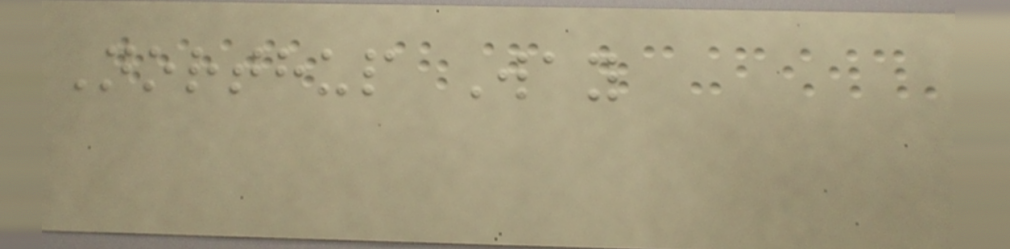Northup Way
